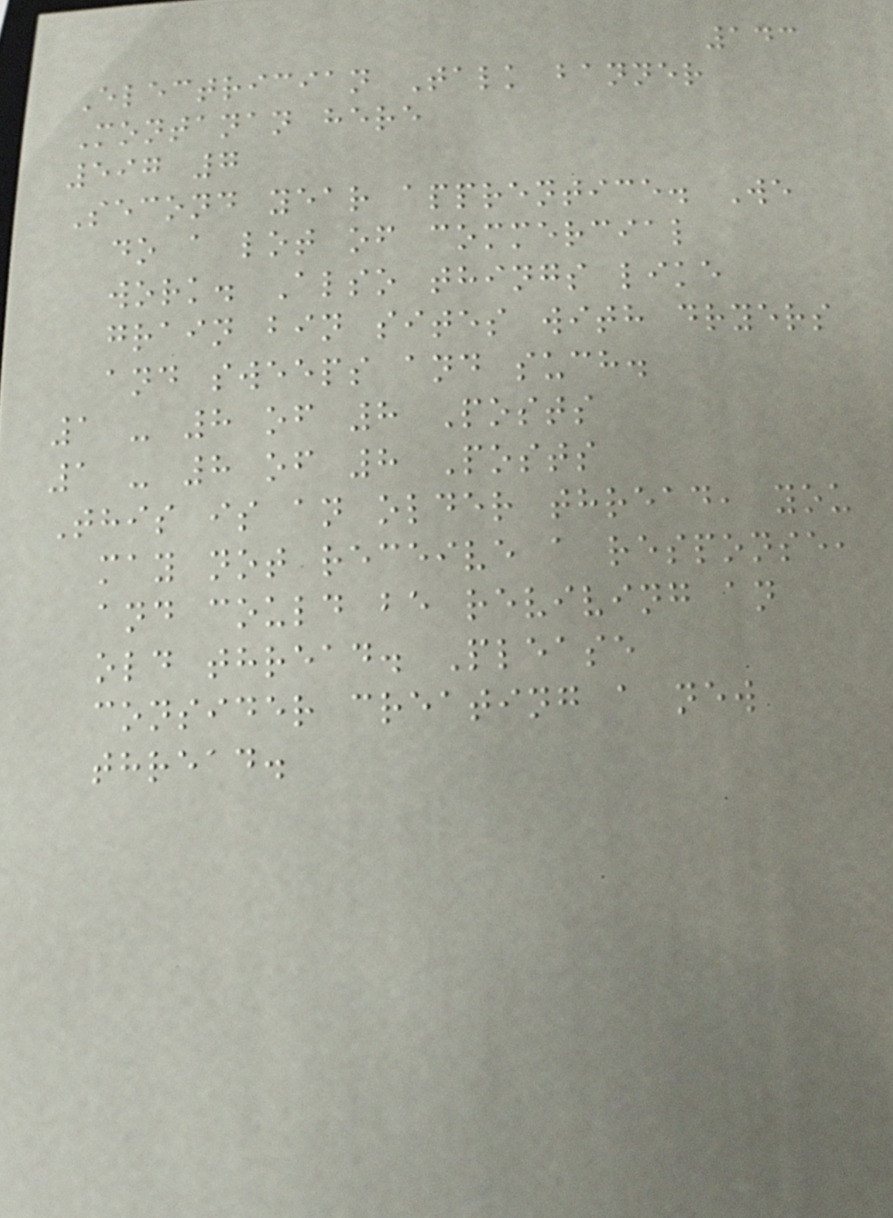143
Electrician Talk banner
Montanan here
597 7
Second year apprentice. We
do a lot of commercial
work. Also things like
grain bin sites with dryers
and sweeps and such.
1 - 8 of 8 Posts
1 - 8 of 8 Posts
This is an older thread, you
may not receive a response,
and could be reviving an
old thread. Please
consider creating a new
thread.
